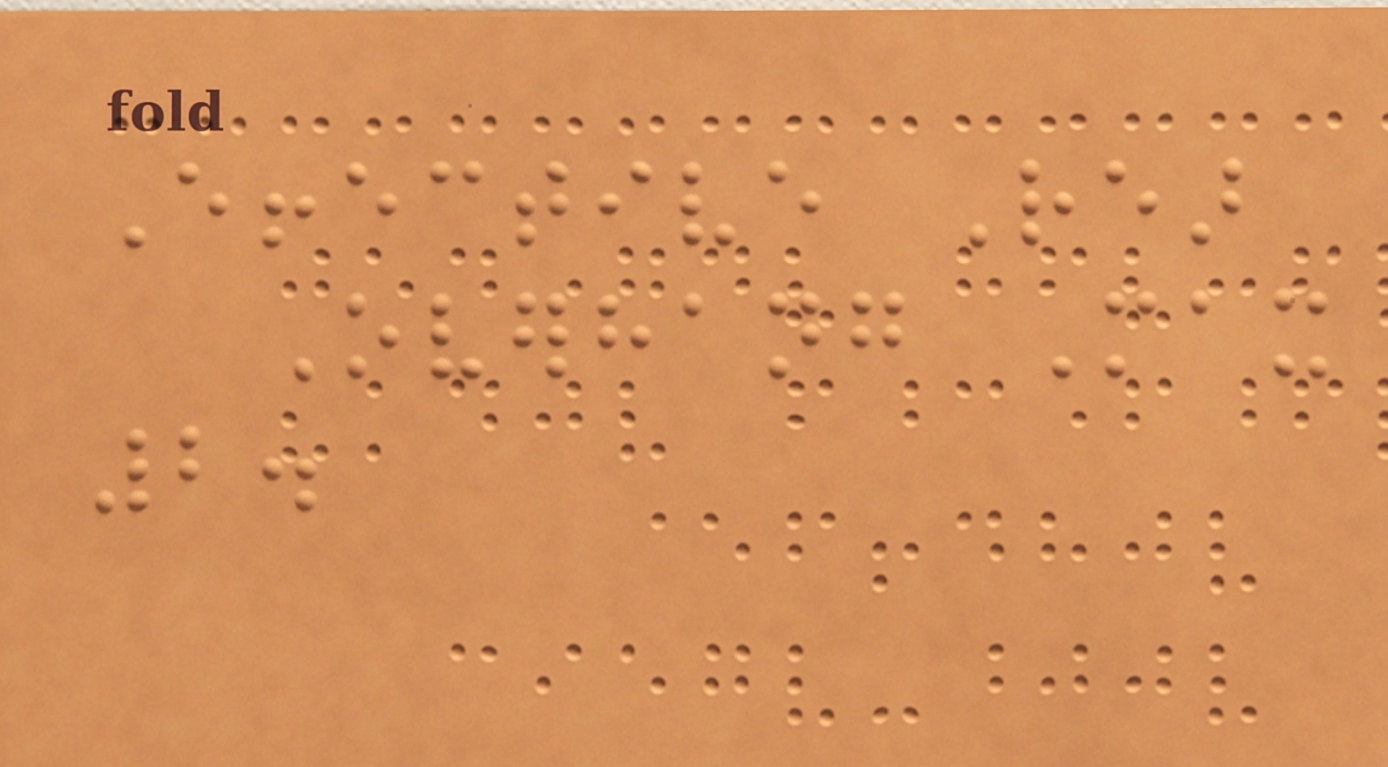Effective Rear
Overhang Max
2.
